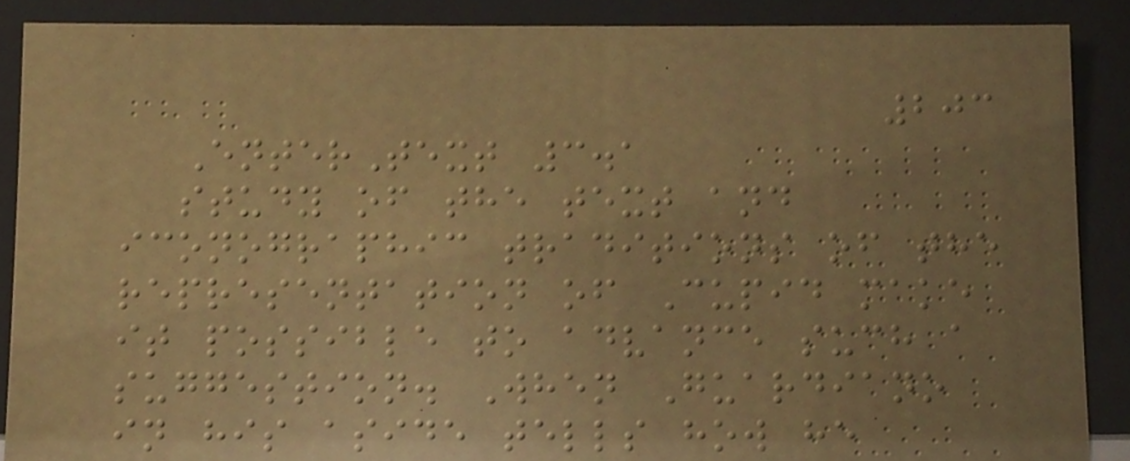203
EnterText 3.1
study of the text and
iconographic traditions of the
representation of Cupid make
it possible to advance such a
suggestion. When Guardiano
in his aside tells how he
